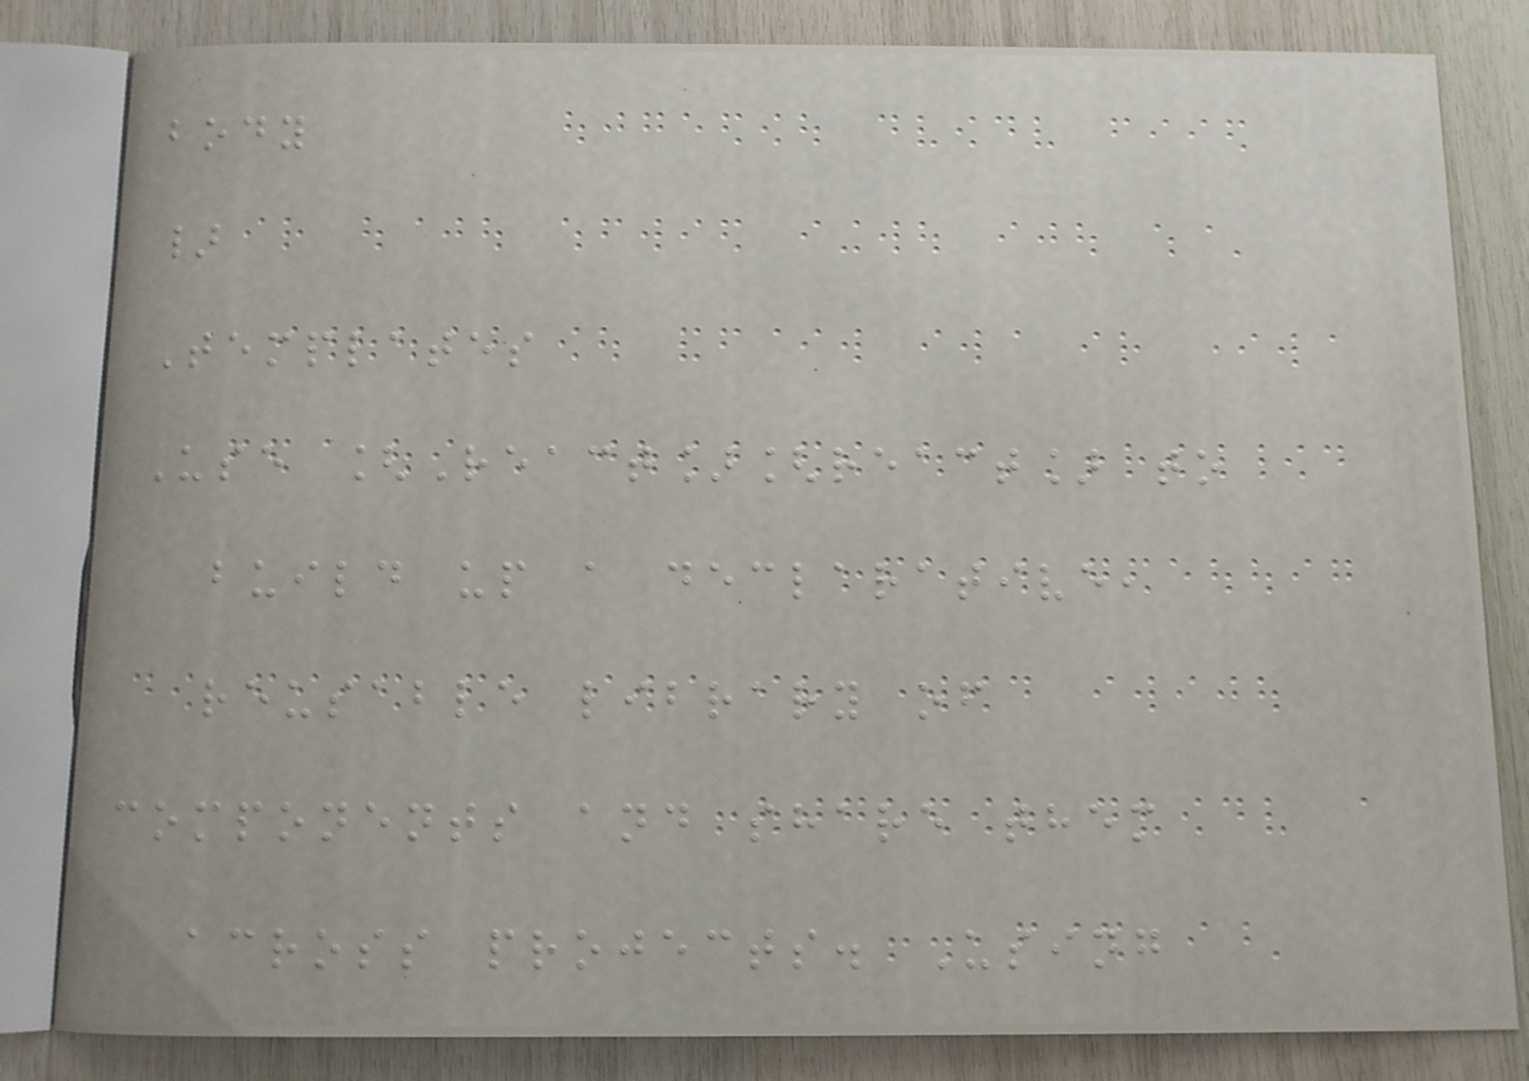body
}
Templates
Use [React][react] to
build up a declarative,
reusable library of
components and share them
across projects. Using
